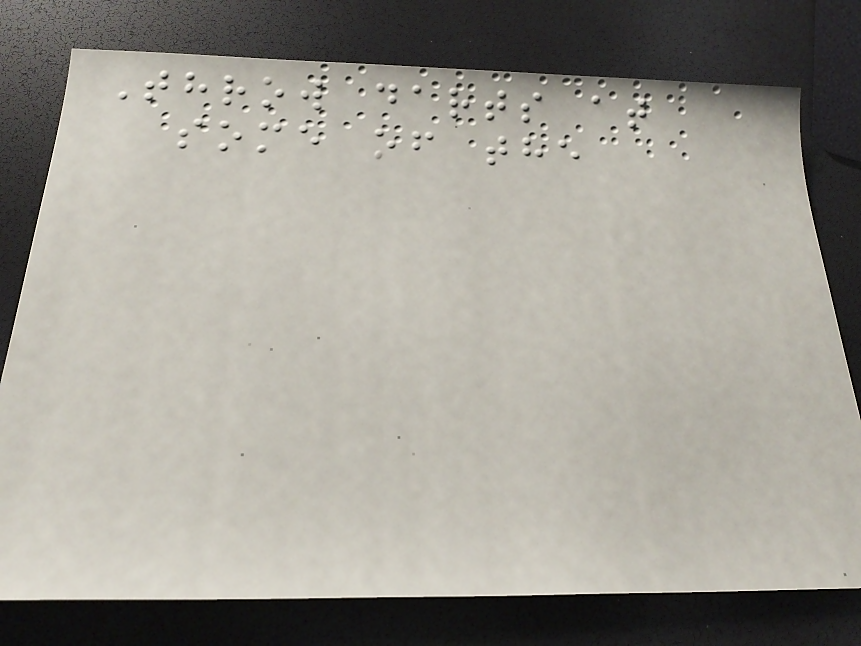Throw darts at
some of the
